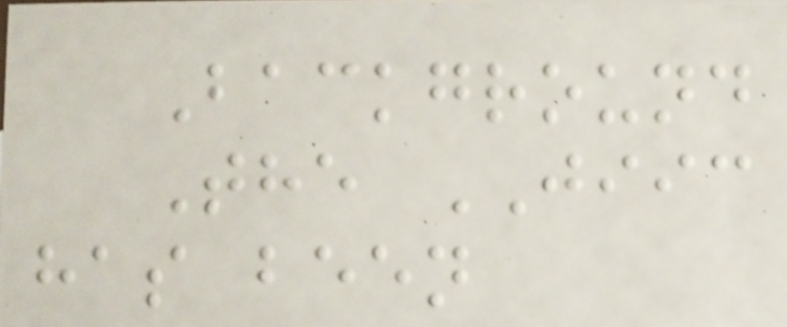Background
The JIIC
has been
